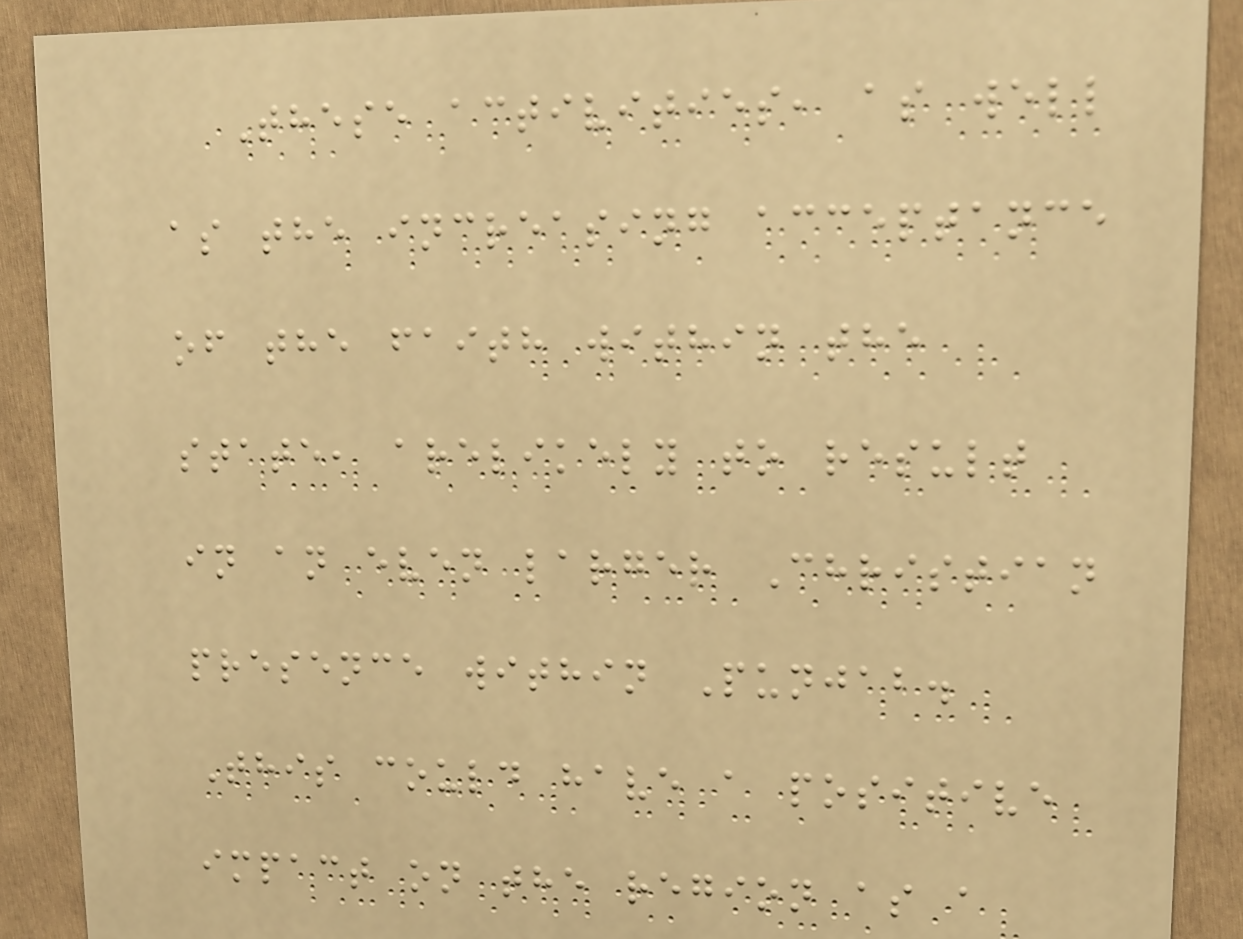These activities, as well
as the increasing acceptance
of the faith within the
state, arelikely to result
in an even larger Christian
presence within Punjab.
This could have a positive
impact on the region as a
